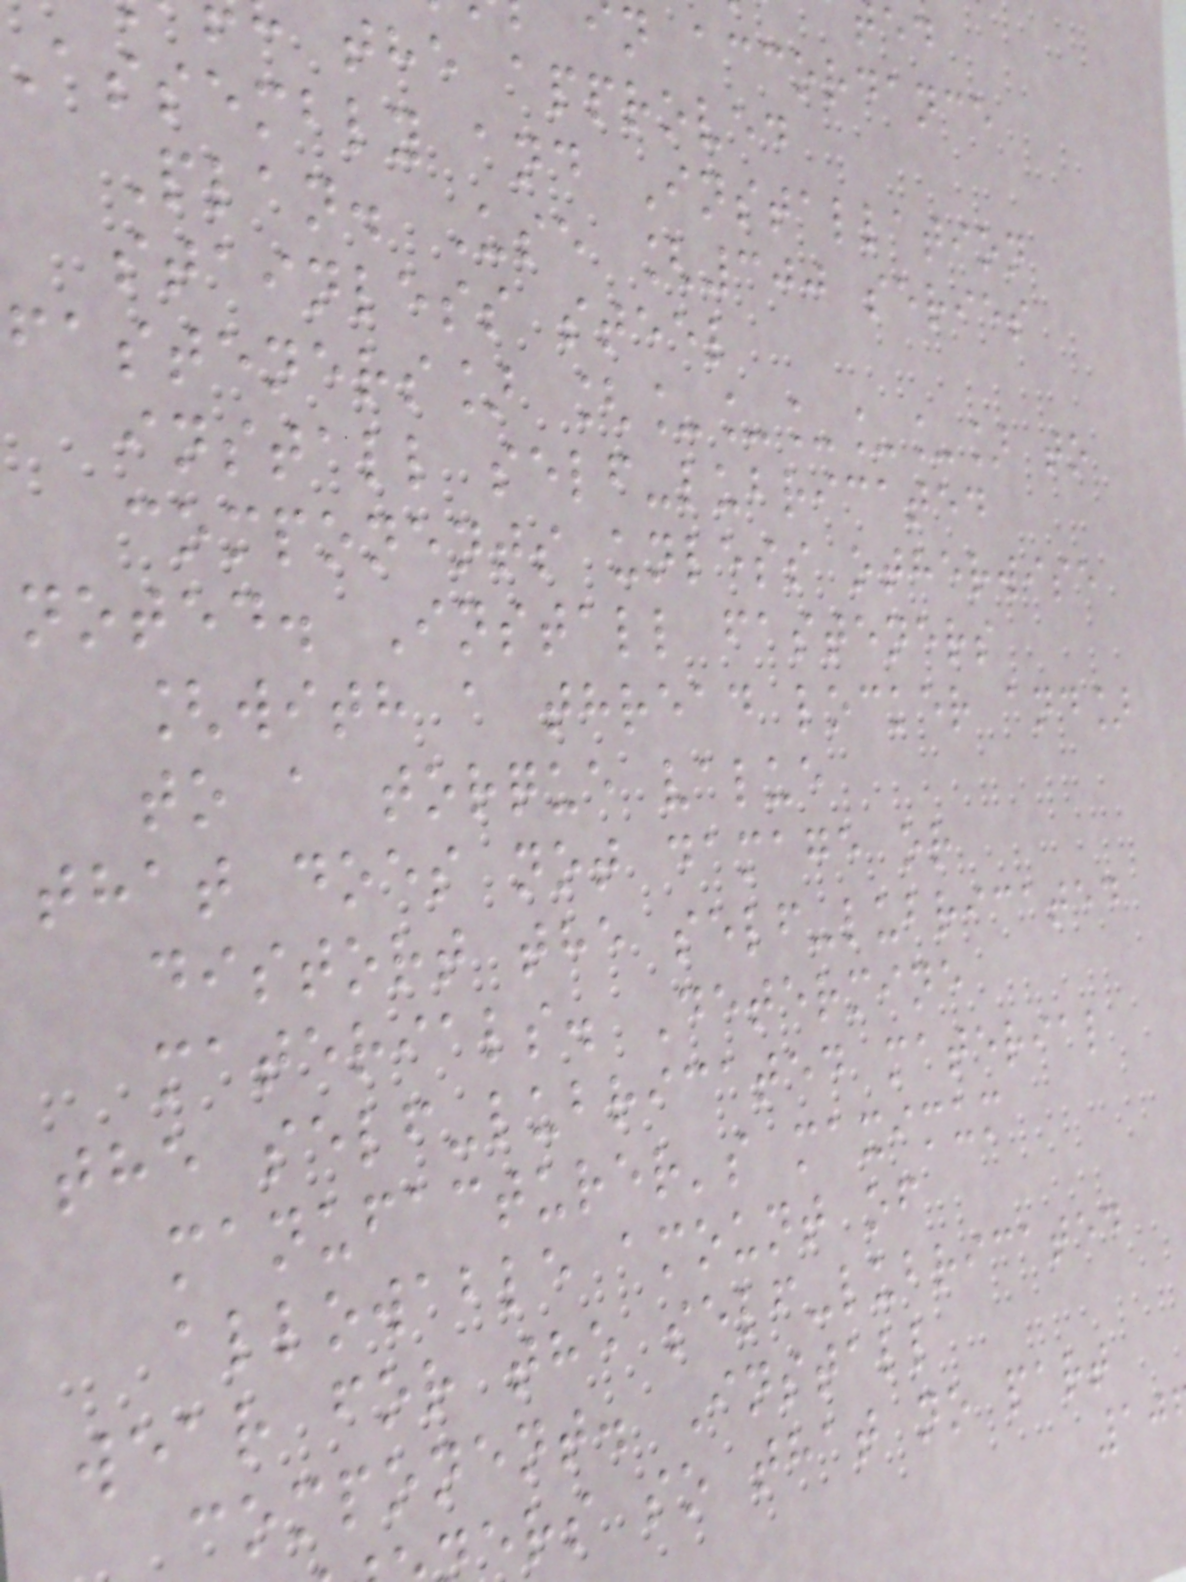n accordance
the approved
assembly and Installation
Plan. Use [300 series
stainless steel
fasteners] [_____] to
install self-lubricated
components unless otherwise
noted. Install fasteners
[with a thread locker and]
to a torque value
that does not damage or
distort the self-lubricated
materials. Determine
the self-lubricated material
manufacturer's maximum
allowable amount of
wear for the self-lubricated
component. Install
ers so that no part
